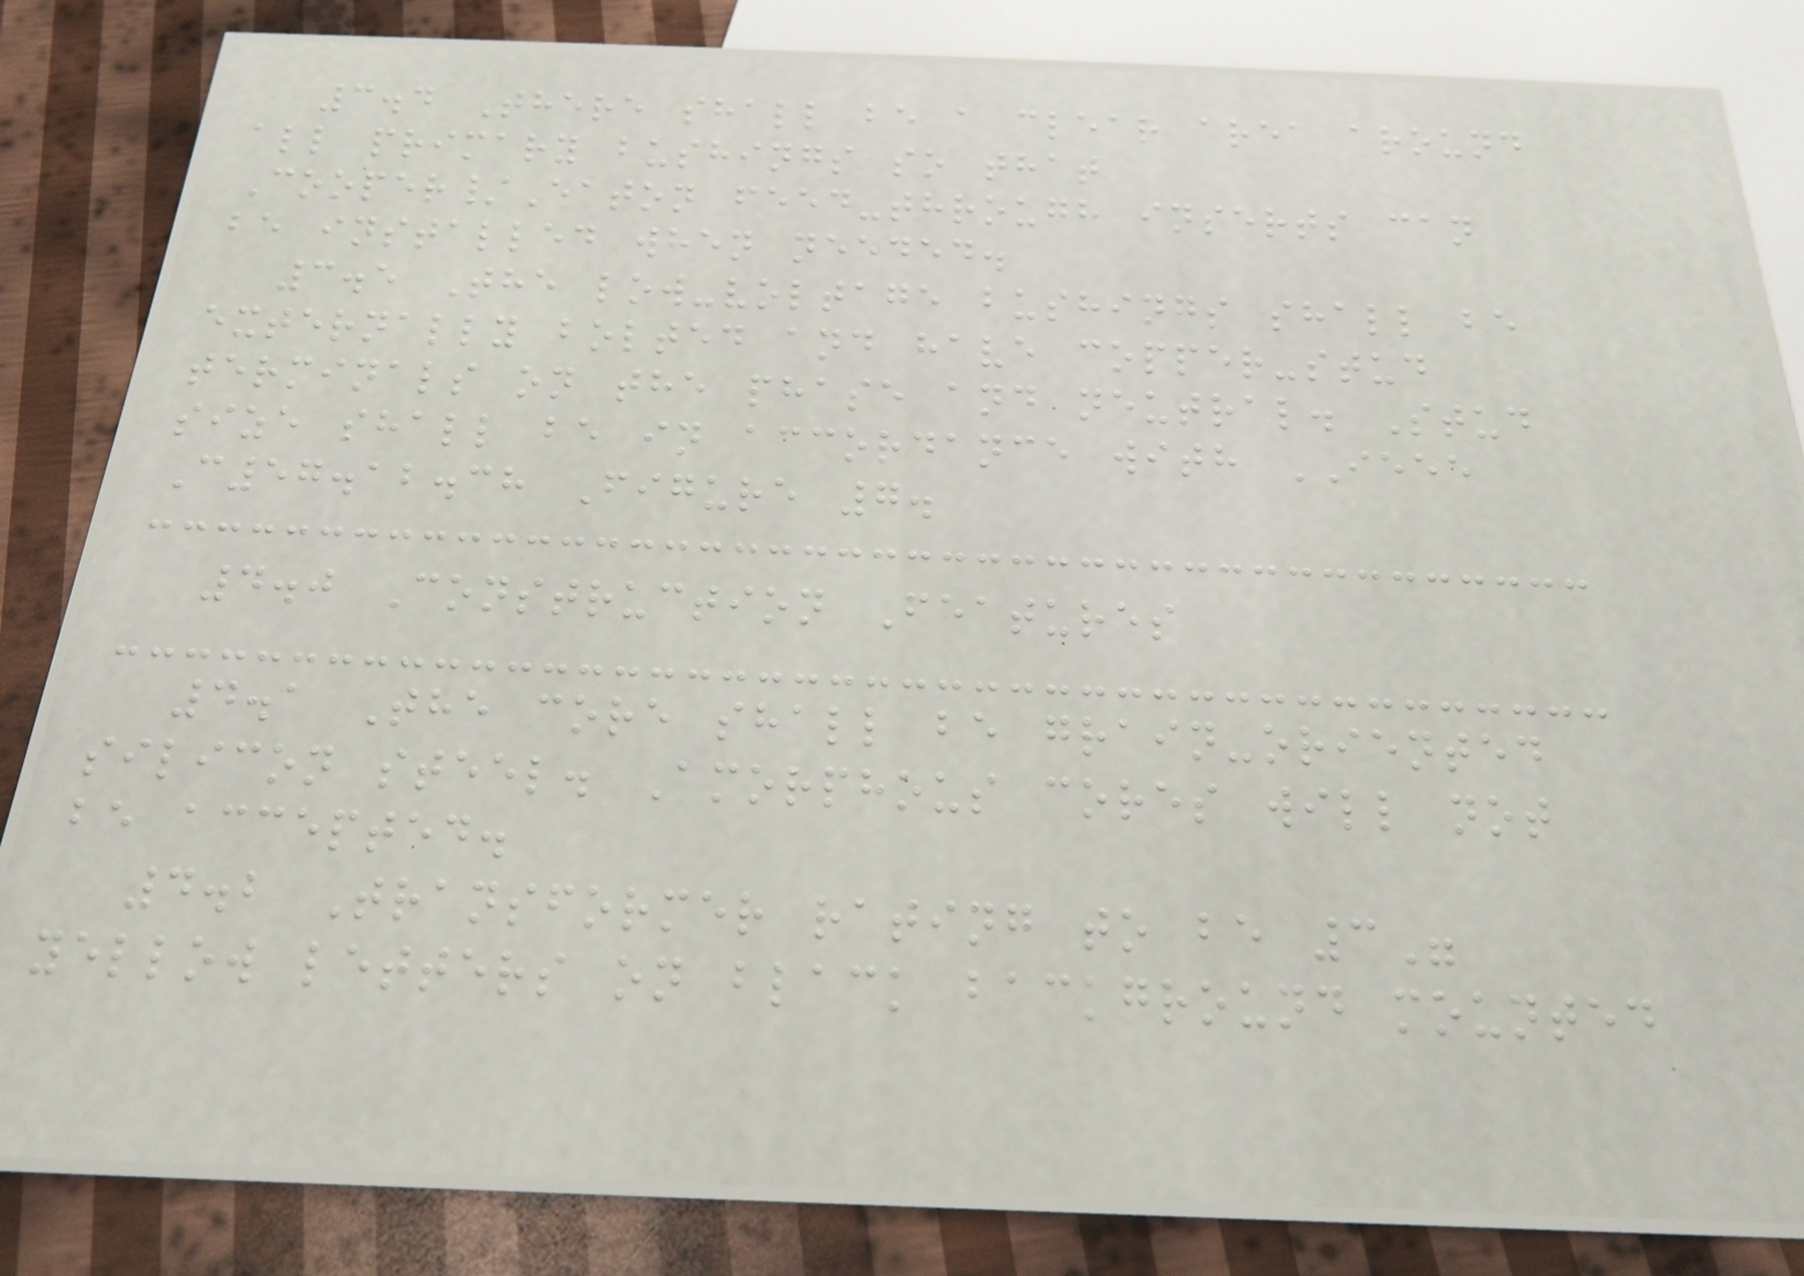3.4 There shall be a clear area around
all primary bushings so that
Cooper/Eaton feed-through inserts can
be installed when needed.
3.5 The low-voltage bushings shall be
externally bolted and have copper-stud
terminals on the phase and neutral. Stud
size shall be in accordance with IEEE
C57.12.38 Figure 7.
4.0 Construction Features
4.1 The core shall be grain-oriented
silicon steel. Amorphous cores will not
be accepted.
4.2 Transformer rating to be 3"
yellow letters on black background mounted
